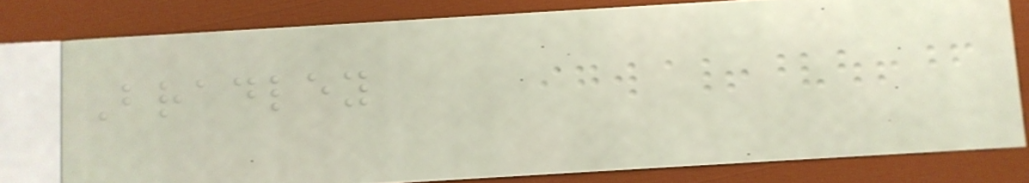Bradley
